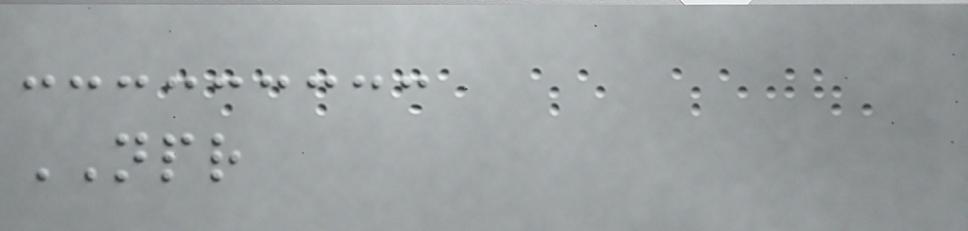NPR
